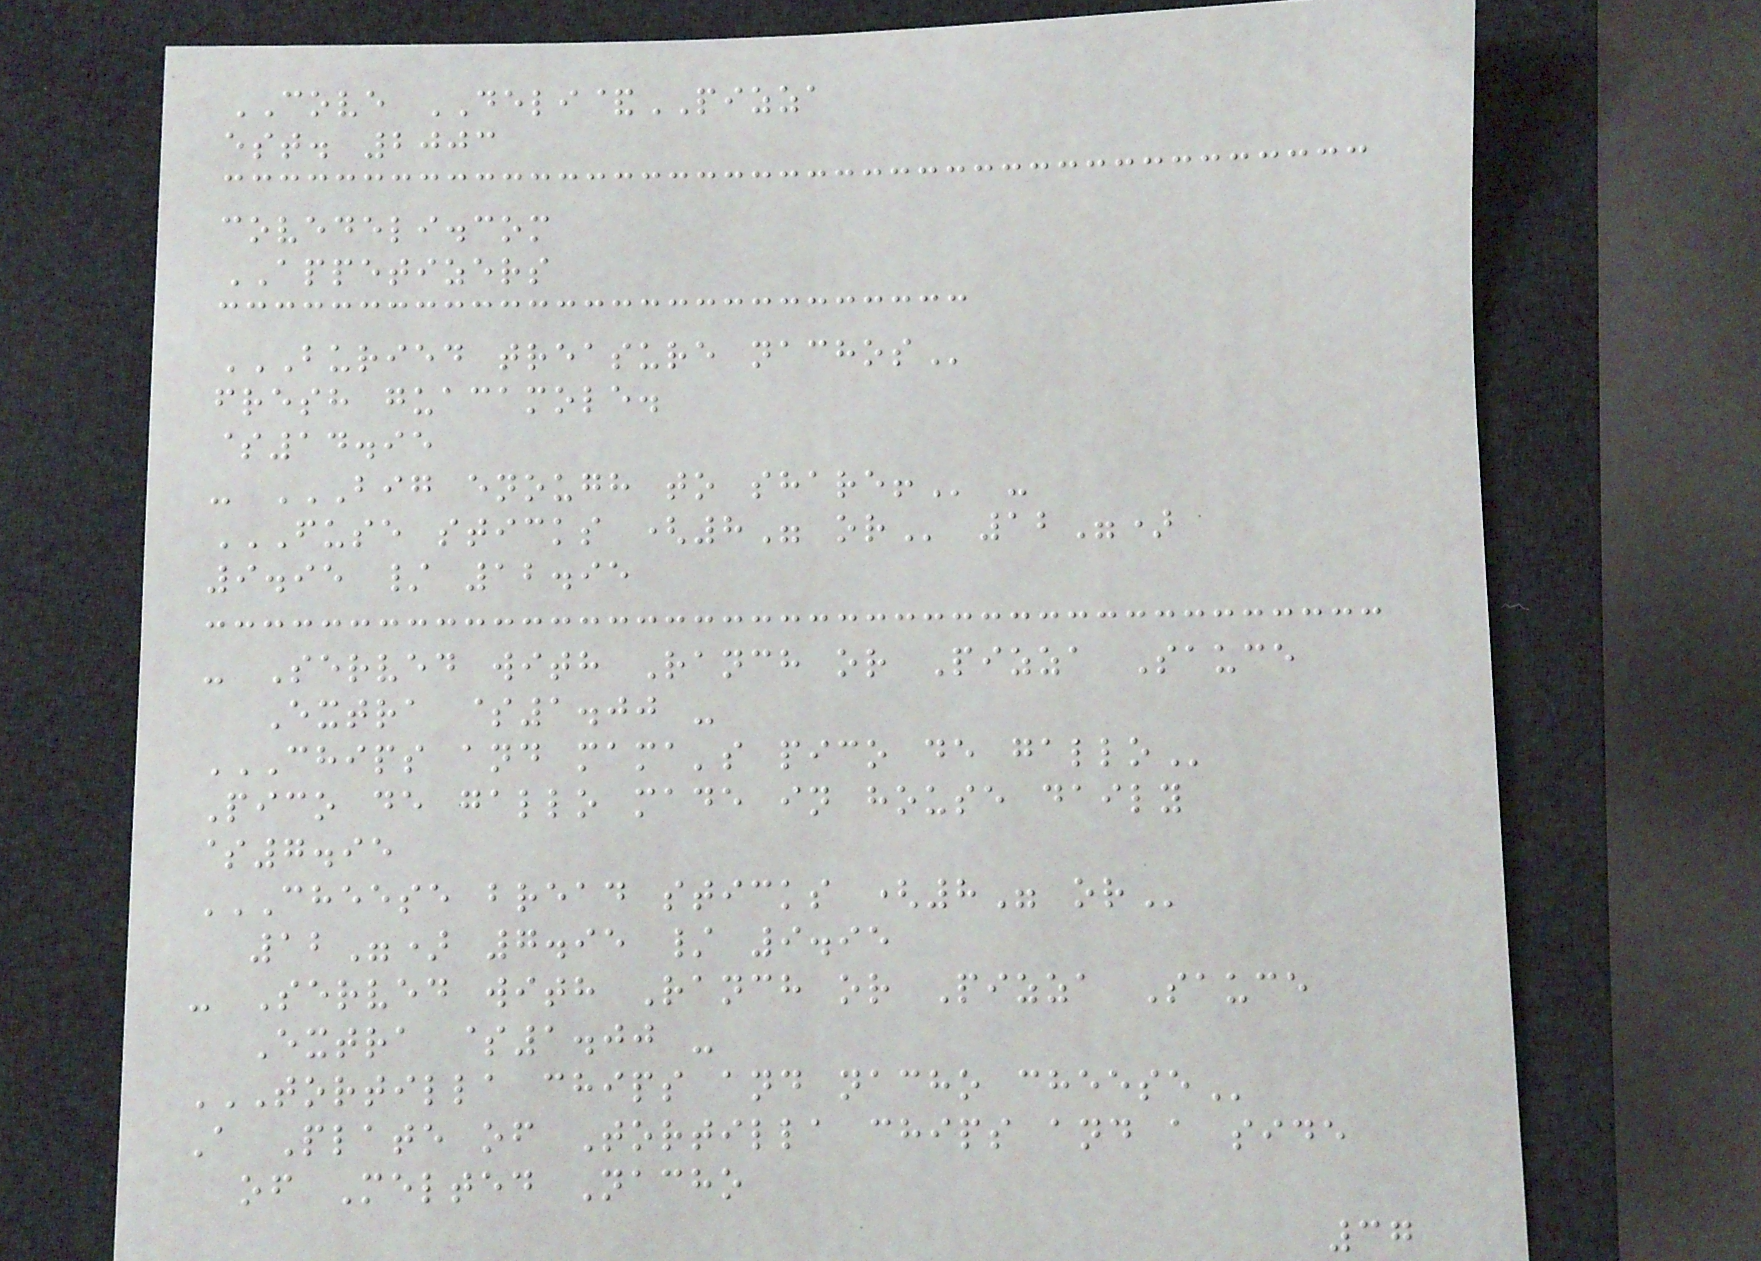COVE DELI&PIZZA
est. 2003
covedeli.com
APPETIZERS
BURIED TREASURE NACHOS
fresh guacamole.
$14.95
- BIG ENOUGH TO SHARE! -
FUSE STICKS (8" OR 12")
9.95 / 12.95
- Served with Ranch or Pizza Sauce
Extra $1.00 -
CHIPS AND MAMA'S PICO DE GALLO
Pico de gallo made in house daily
$7.95
CHEESE BREAD STICKS (8" OR
12") 7.95 / 9.95
- Served with Ranch or Pizza Sauce
Extra $1.00 -
TORTILLA CHIPS AND NACHO CHEESE
A Plate of Tortilla chips and a side
of Melted Nacho
37
